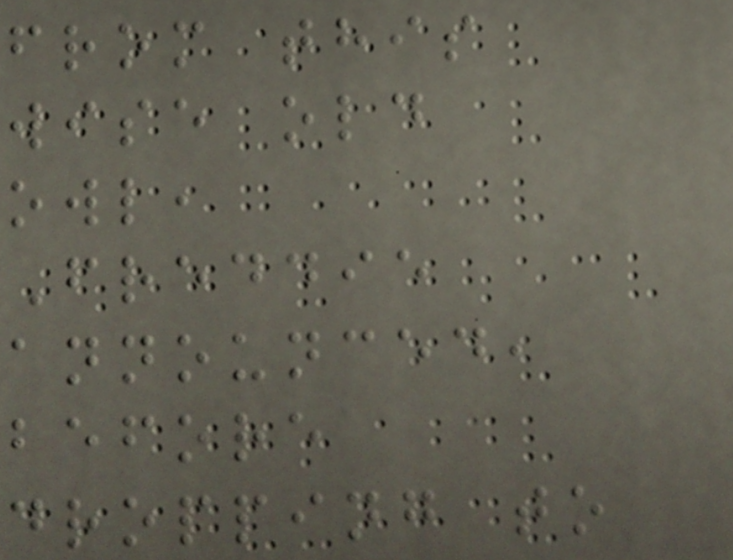from this
wise old
owl,
Freddie
announced,
before
dropping to
